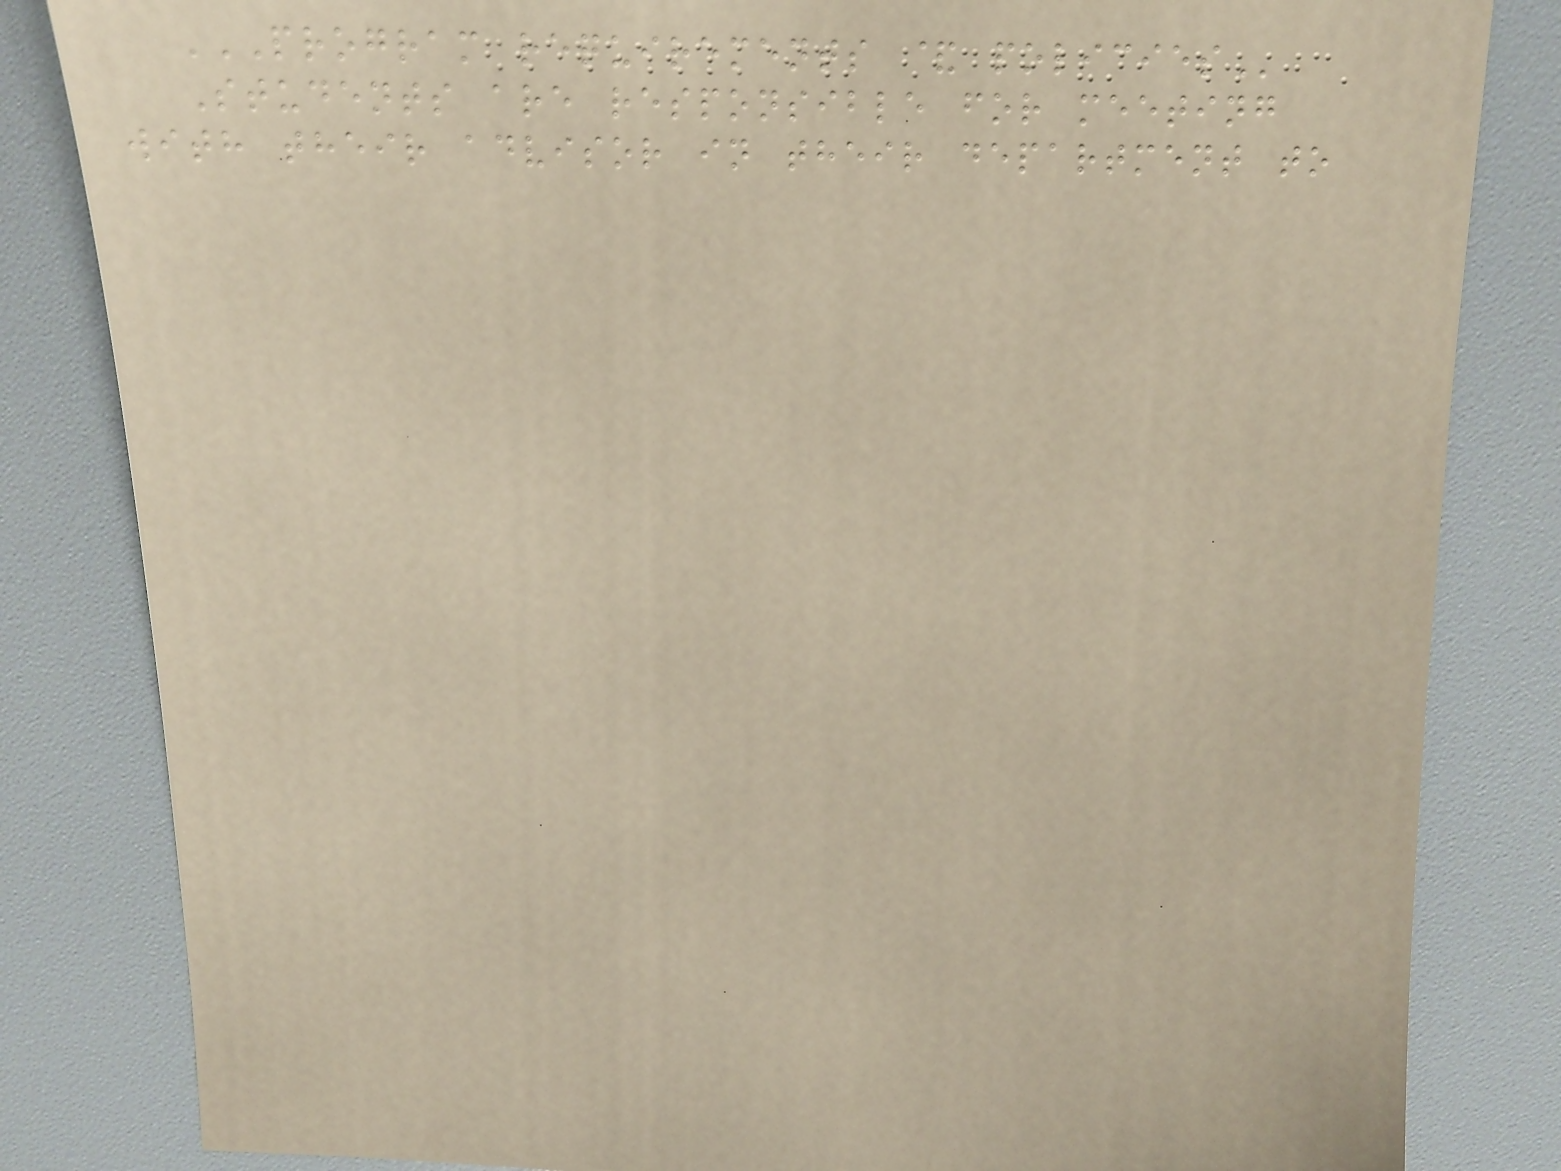PROGRAM REQUIREMENTS & POLICIES
Students are responsible for meeting
with their advisor in their department to
